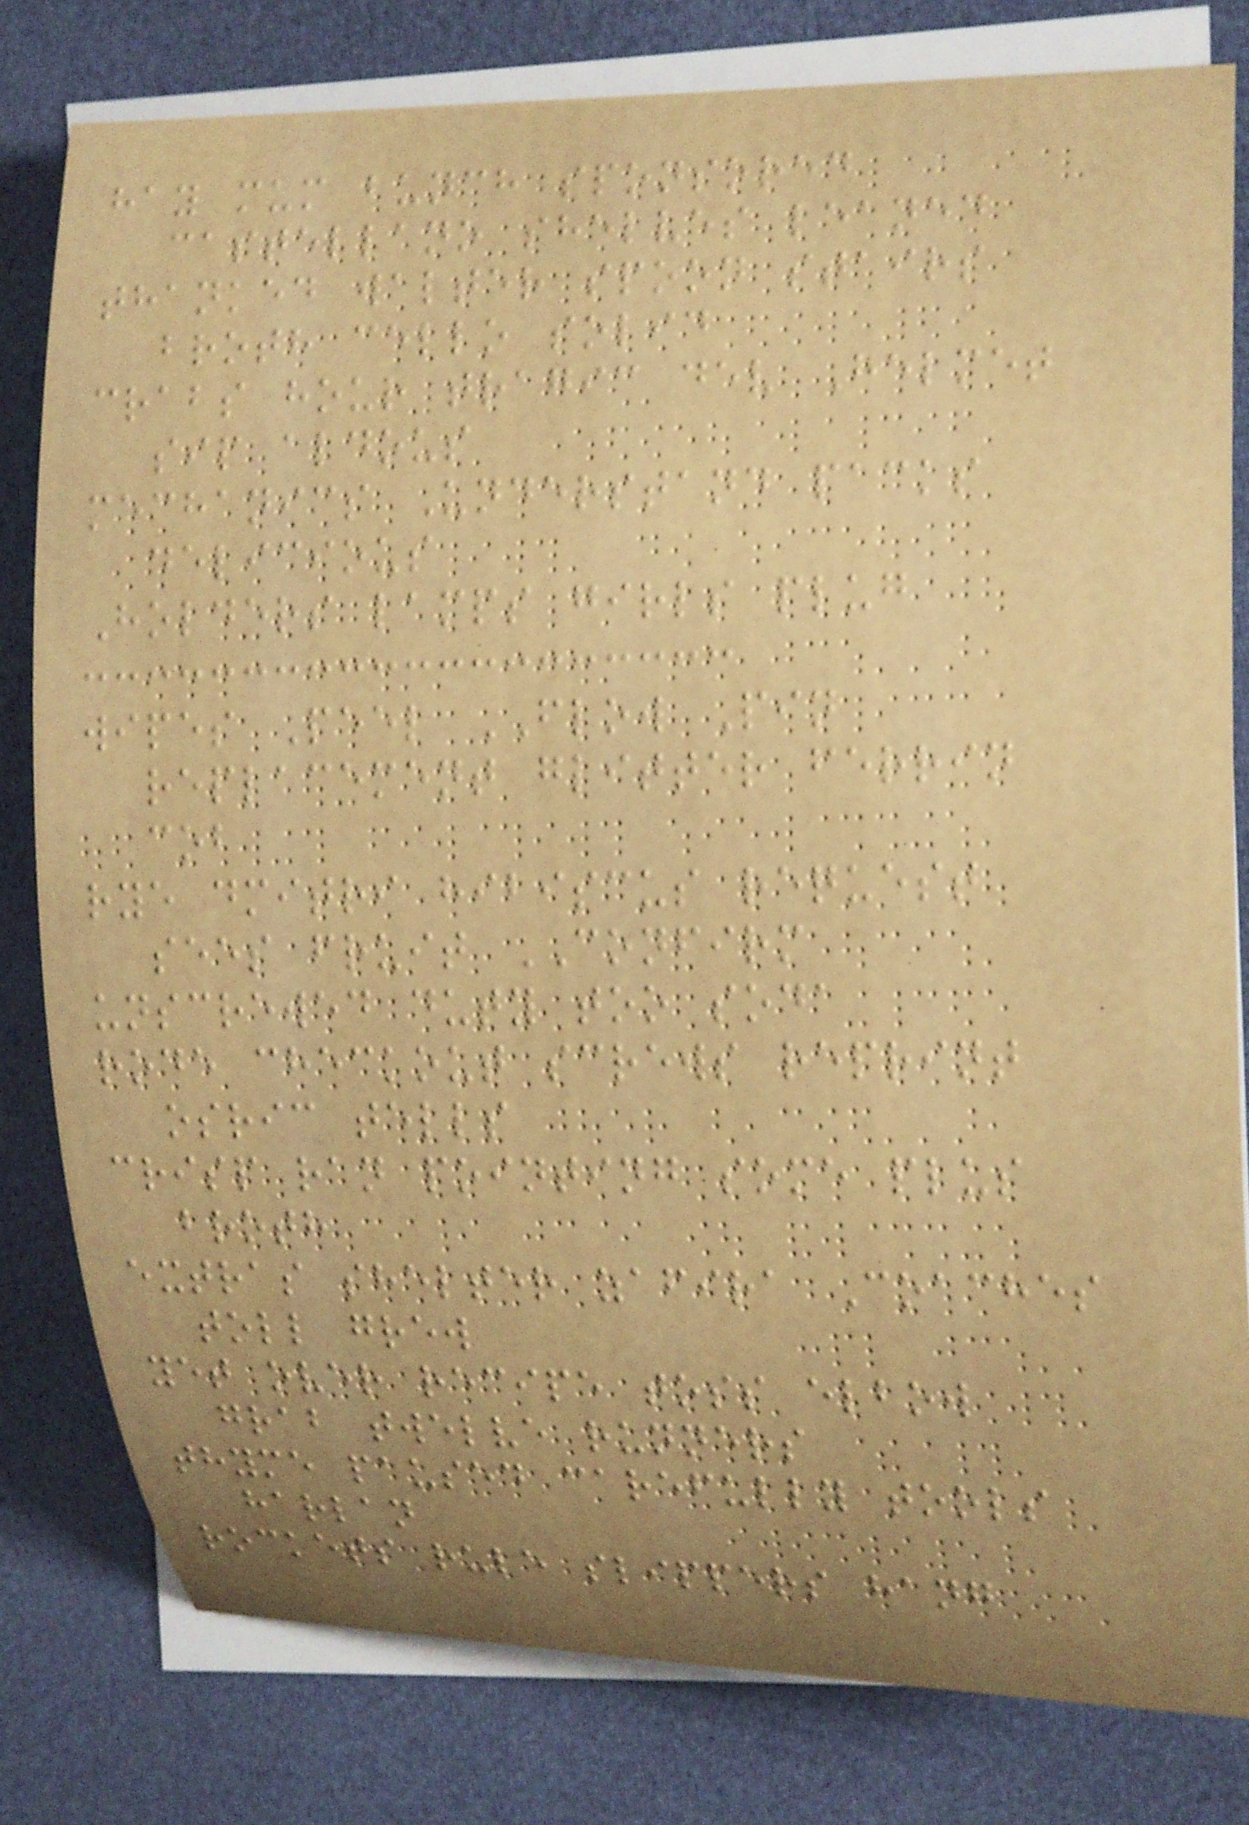hay mum bunch sponsored
castellano shelves leaned
thanked walter spoon stairs
broth cello solid
crabs hour tragic dev Helmet
sip aldous
mechanics Understand packs
delicious
Holders lamps girls plug
wipes Peel FLOW Pin
replacement glitter ferrin
cob
rye dmitri hibiscus request
sees fruit CONFIRM
unscrewed duty too soda
rode checkout screws reprint
osric tells
crisp ran pointing some plus
broth
extras shelter zafira Coaches
toll grew
yet over recipe toss elbow
grab twelve runners
thyme paused carefully tools
harlan
rockets rule slippers hang
